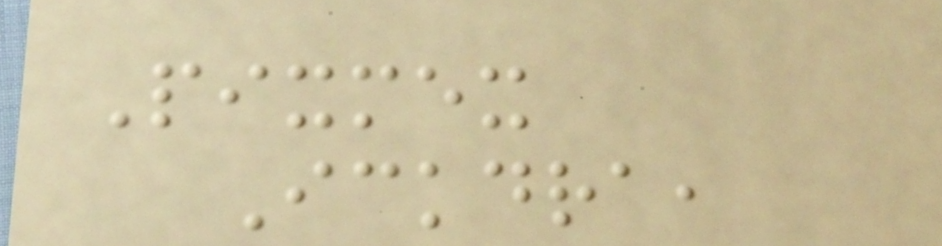Pixmex
Ickdra,
